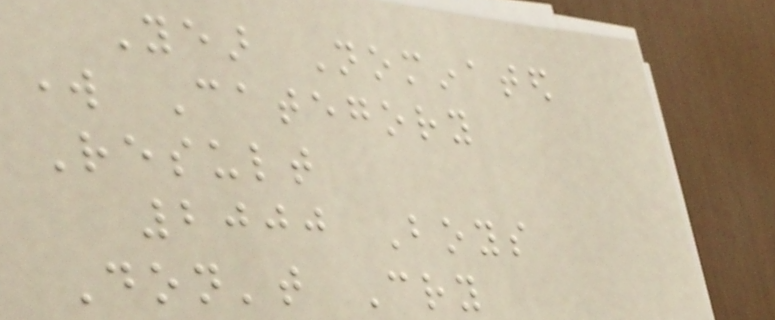Year Nominated
work Category
Result
2000 Boys
Don't Cry
